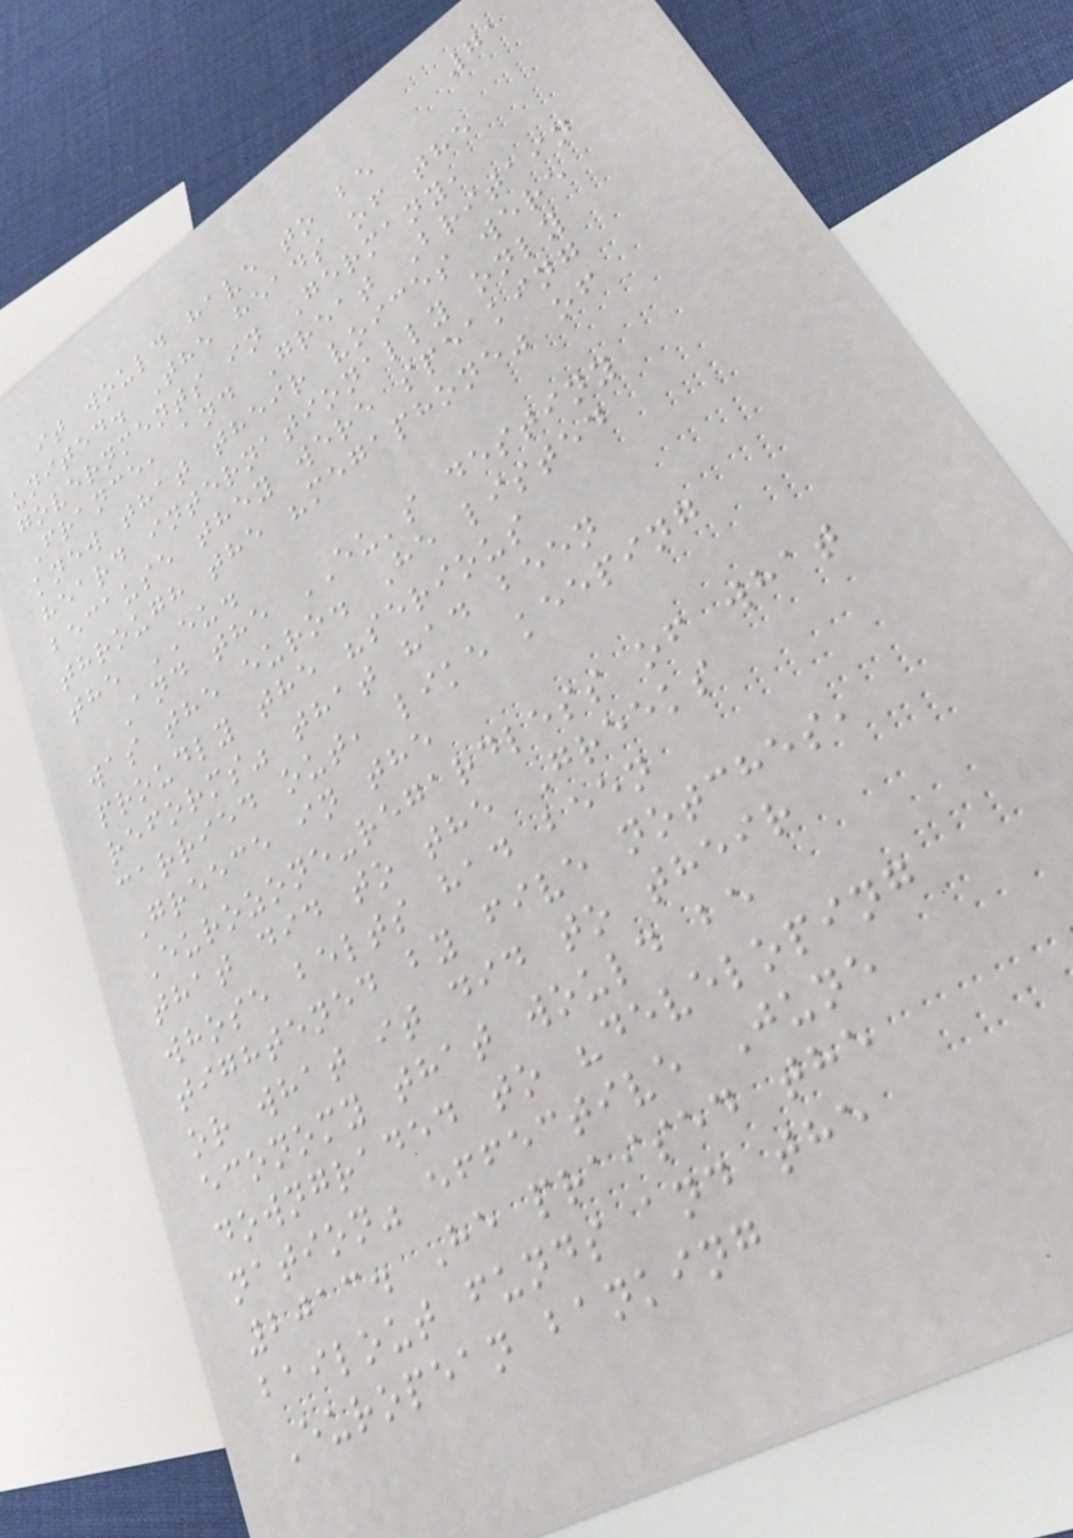71
it would have to be
united. The heads of the
governments in Germany,
France, and Great Britain
knew that their voices were
heard internationally only
because they were speaking
through the "megaphone" of
the EU.
And the EU's destiny
was the euro. He listed
proudly the "serious
reforms" that had been
carried out, like keeping
Greece in the
Eurozone-regardless of what
that did to the Greeks
whose belts had been
tightened by five notches,
or what it did to their
economy that would be
downgraded to "developing
nation" effective June
2013. He praised the
bailout funds and the
European banking
